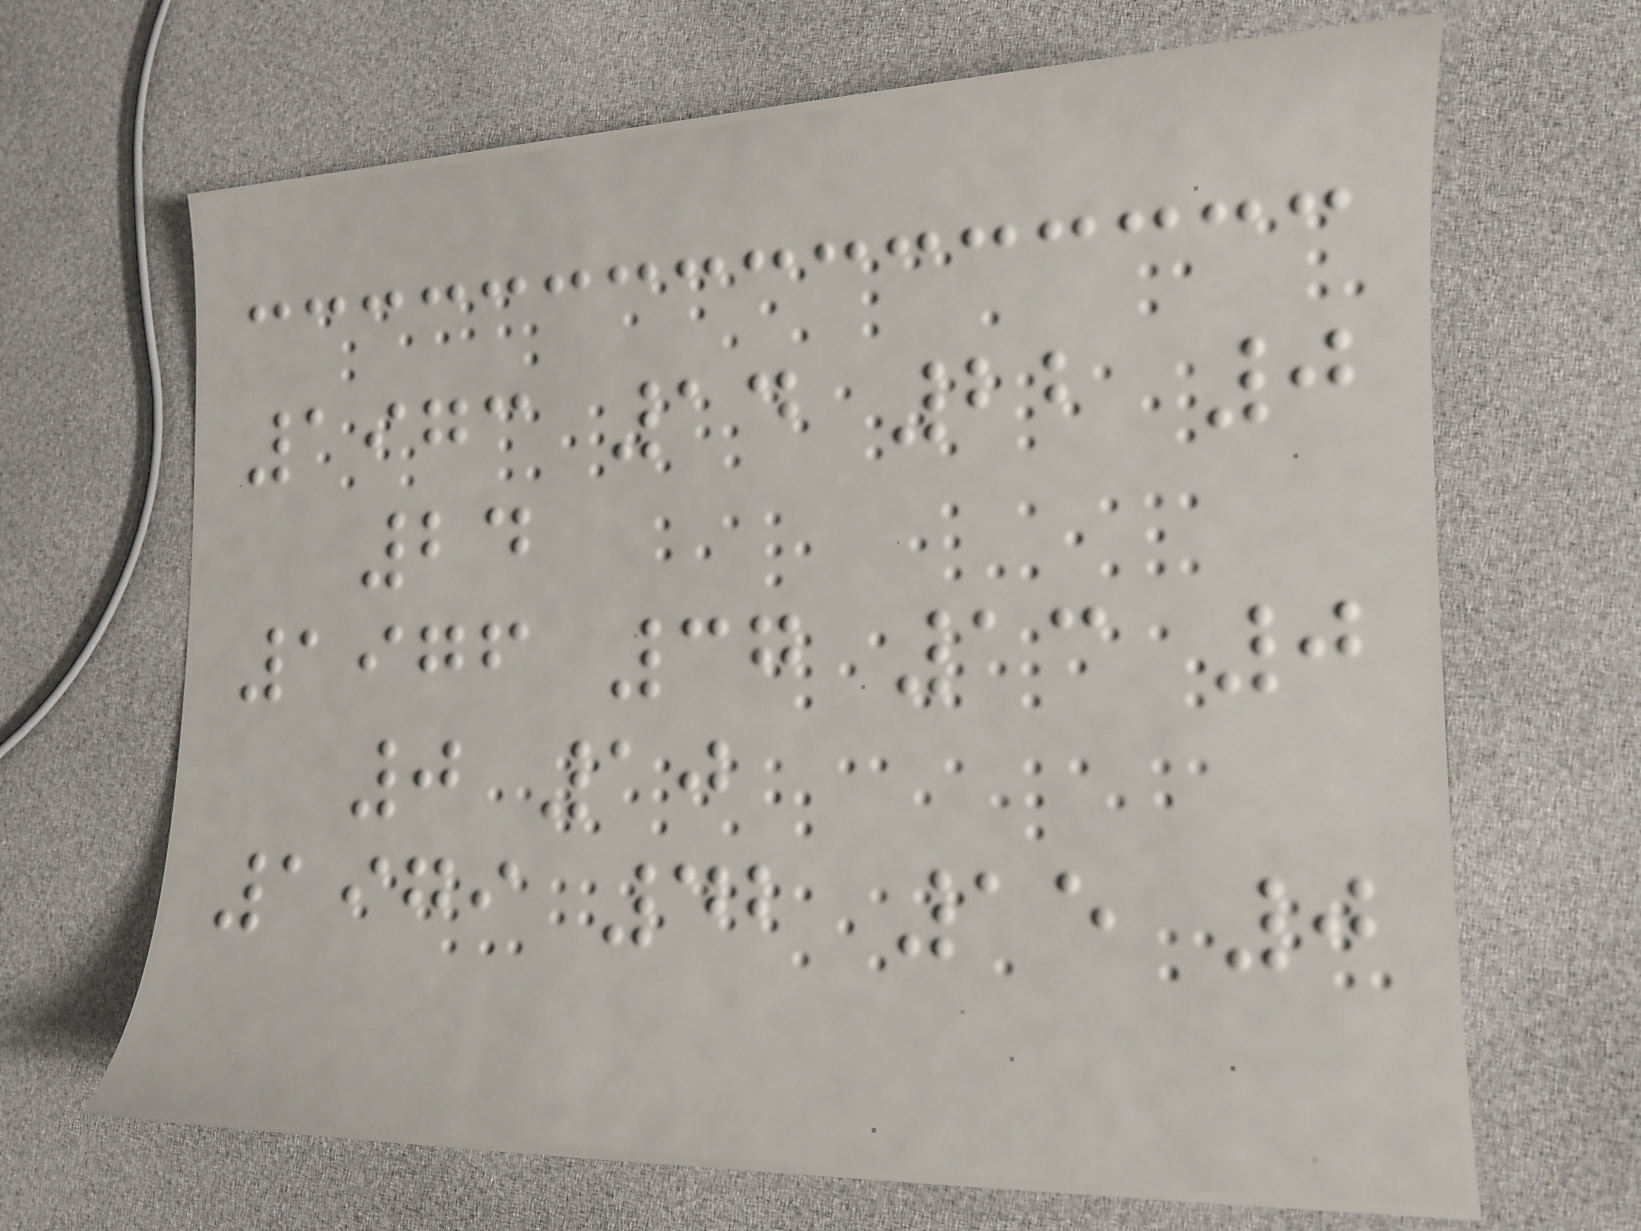1973 14 22 0
24
1976 37 13 0
0 10
1979 42 15 0
